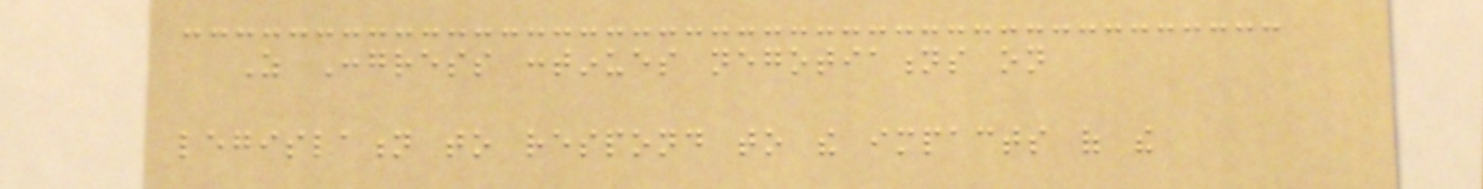As Congress continues negotiations on
legislation to respond to the impacts of the
